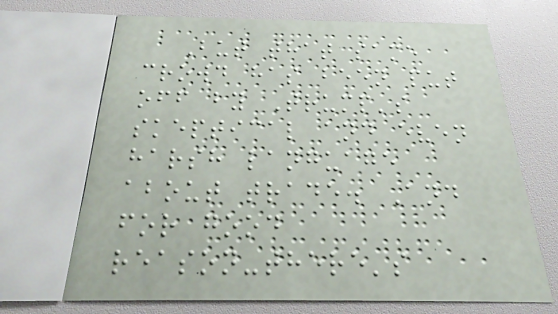But that same
crowd has been put
off by Trump's
skeptical and even
harsh language
about trade. And
for good
reason-there's
